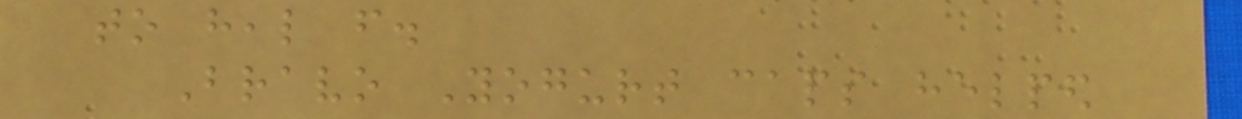to heal from.
Bravo Yogurt caps helped
